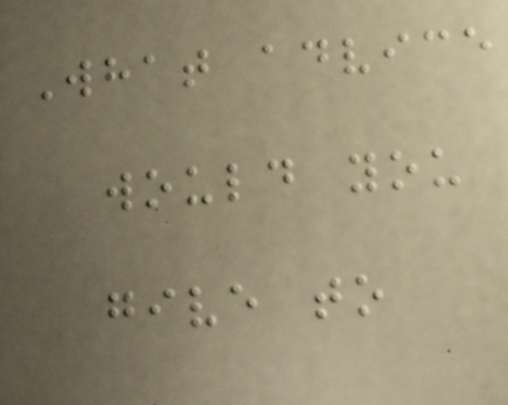What advice
would you
give to
